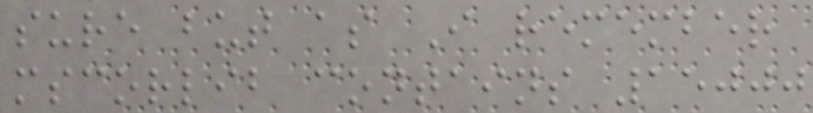sure but as I remember
mscorlib contains 15000
